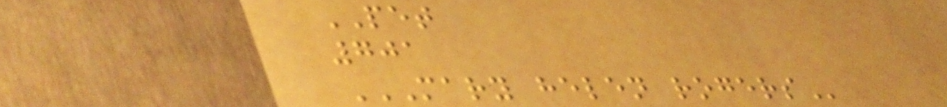PET
701
MARY HELEN ROGERS
